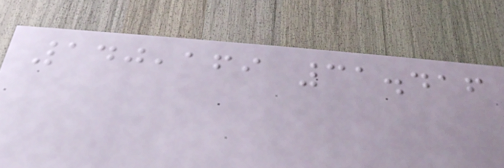140,169 31.416
